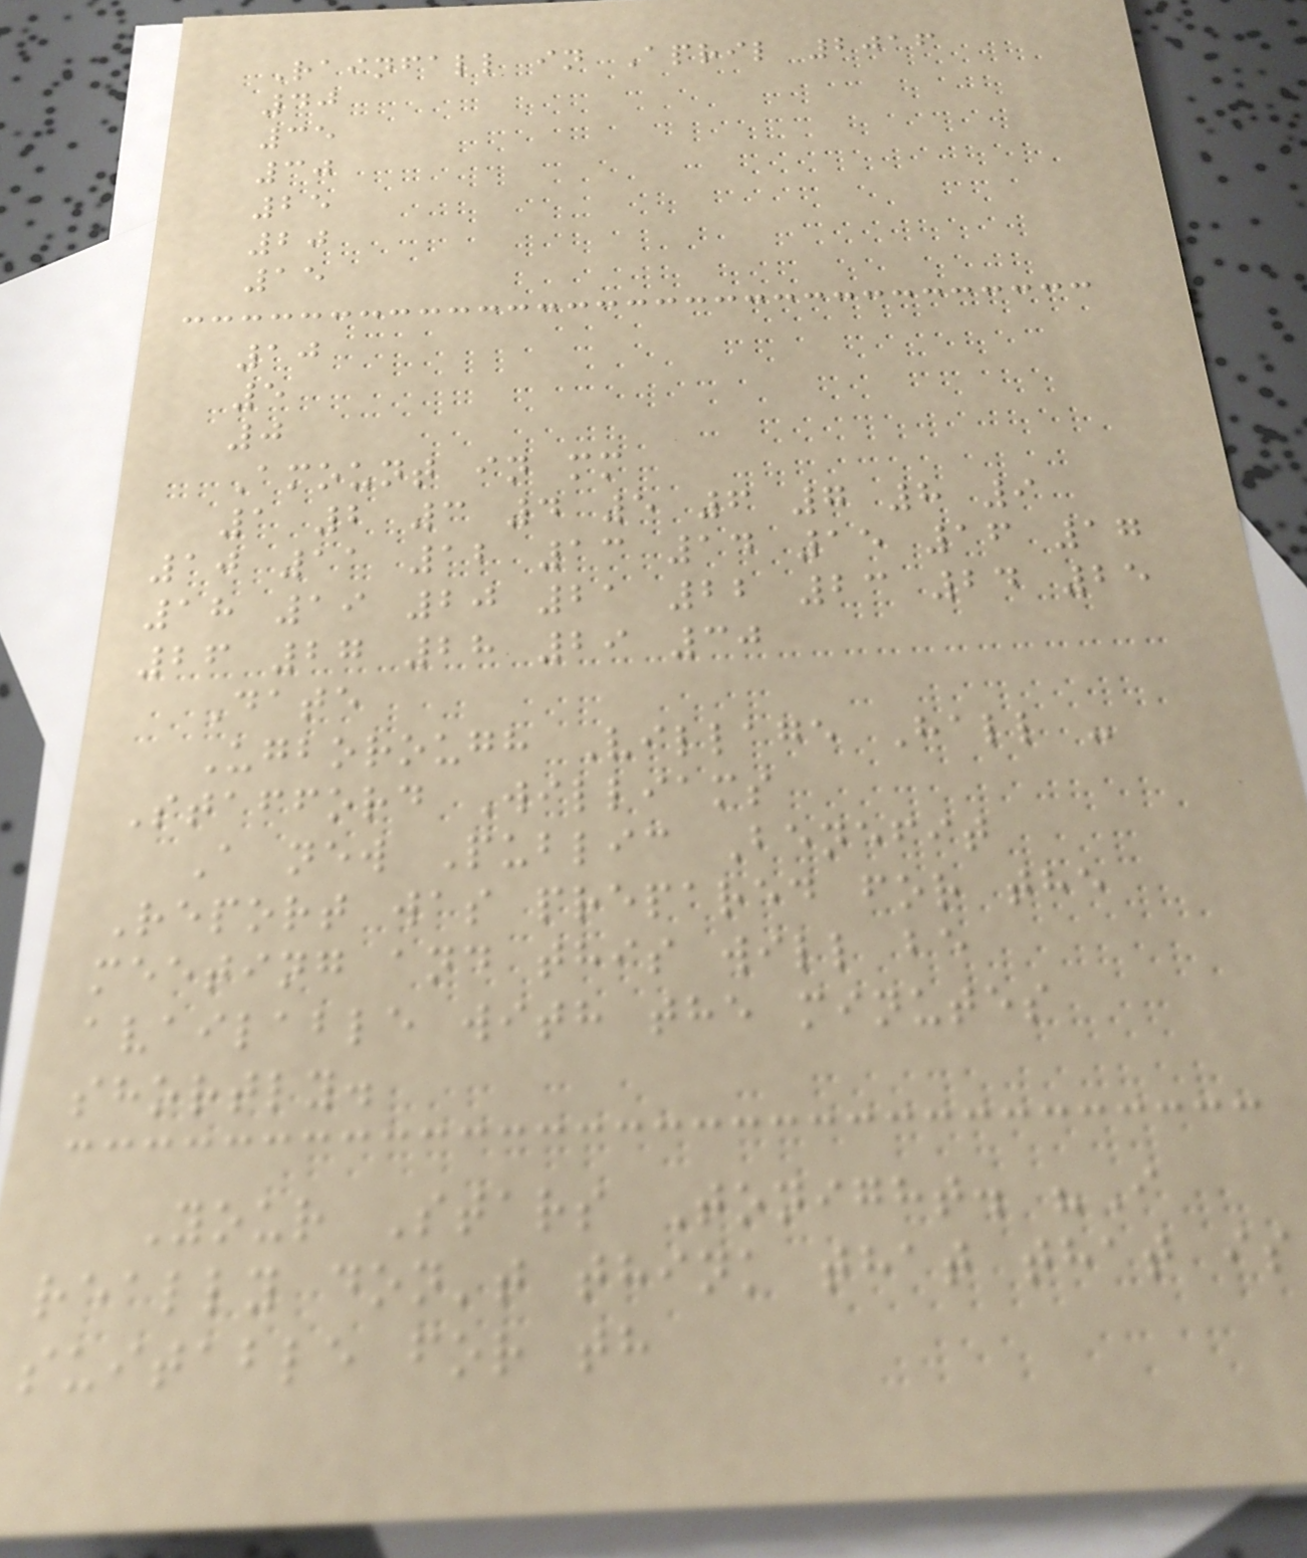Rainfall in April 2016
40
35
30
25
20
15
10
5
0
Amount in mm
1 2 3 4 5 6 7 8 9
10 11 12 13 14 15 16 17
18 19 20 21 22 23 24 25
26 27 28 29 30
Date
Ugborough Village Hall -
Stafford Williams
A new Public Benefit
Report was prepared for the
meeting and this will be
available with the minutes
shortly.
Your Stars Tonight. "I
really don't think that that is
suitable for th
